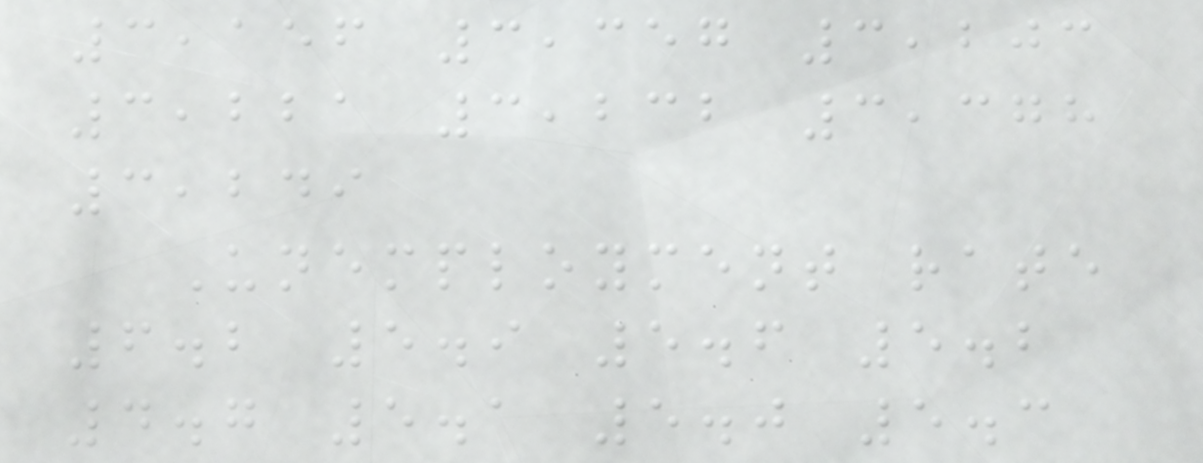3,156 3,357 3,203
3,221 3,232 3,378
3,249
Unemployment rate
6.2 5.9 5.6 5.2
4.7 5.1 5.0 5.3
